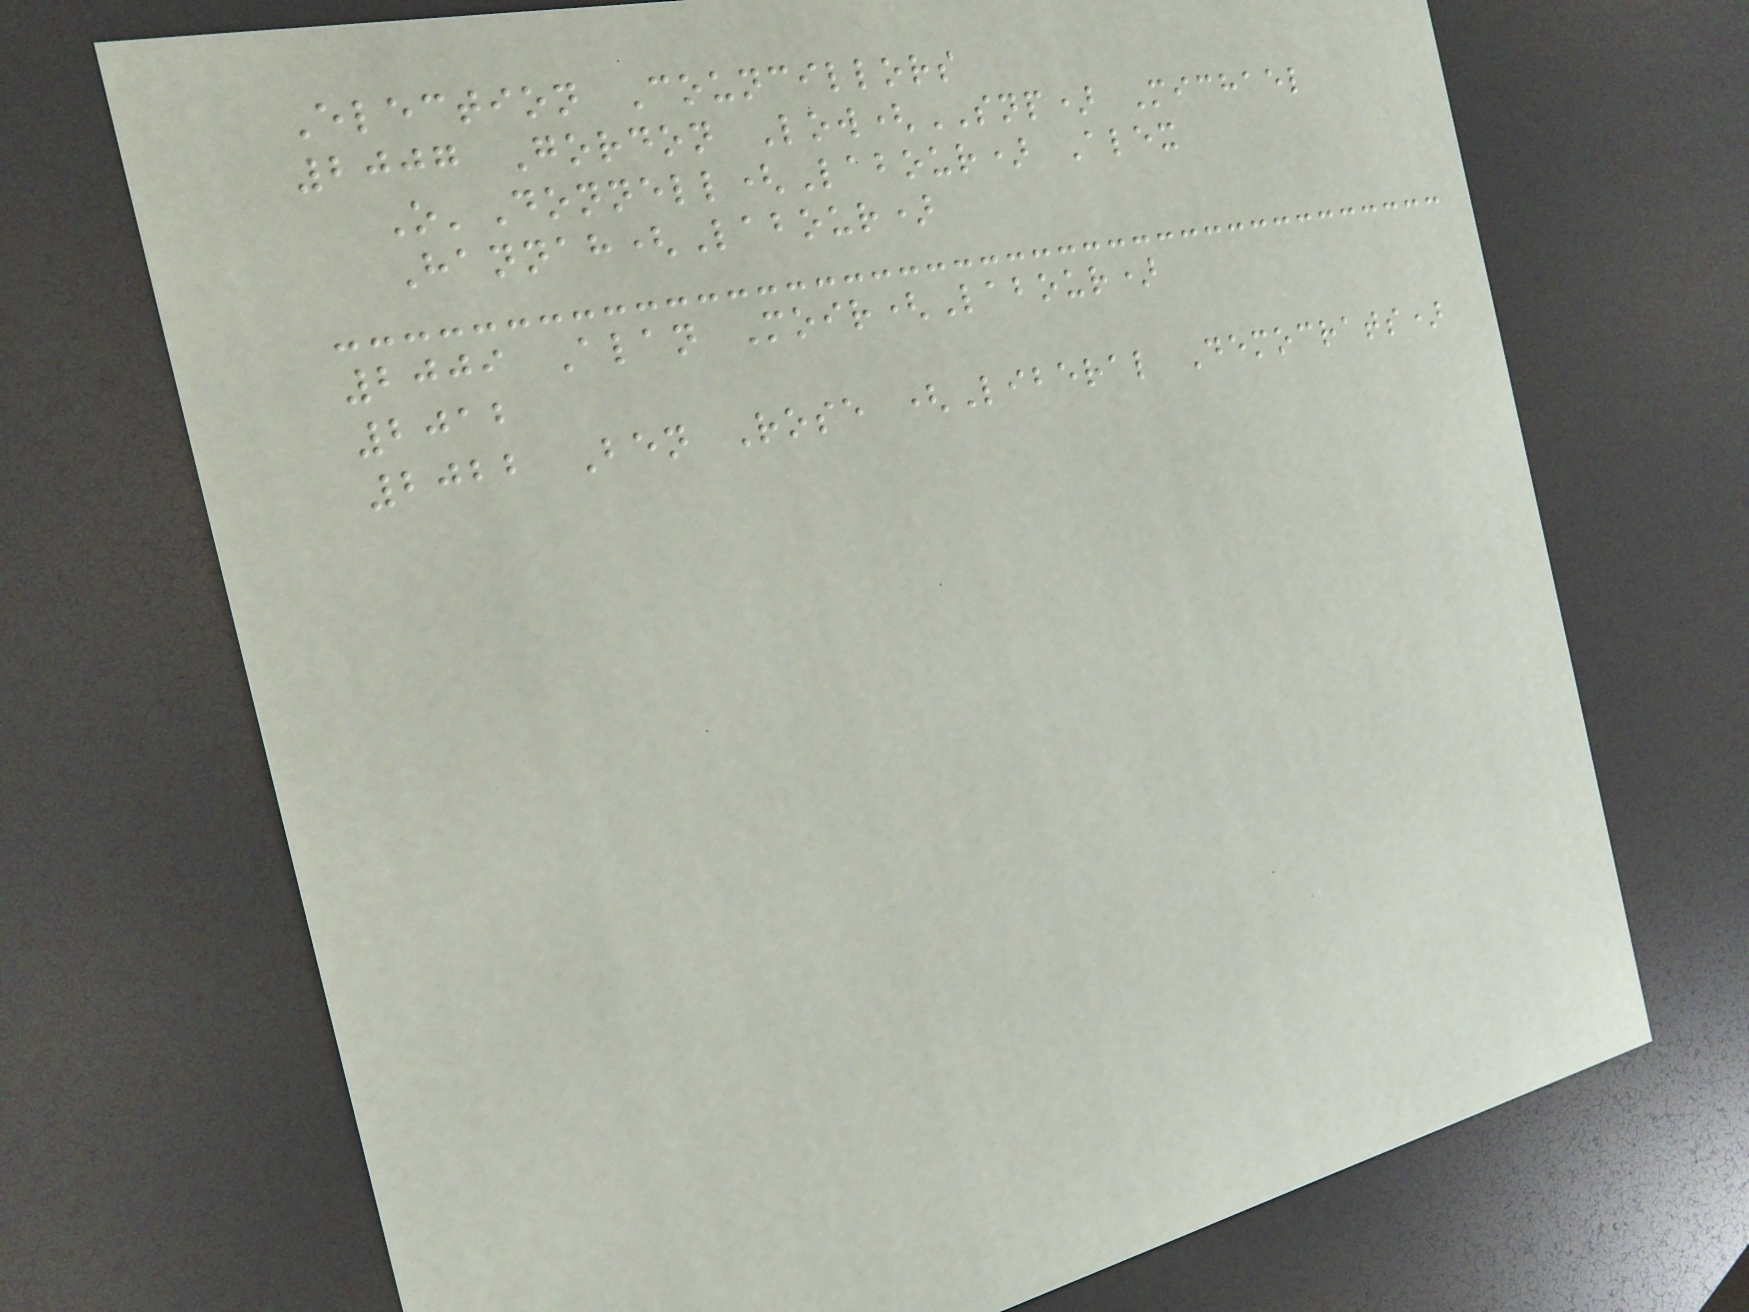Election Councillors
2007 Gordon Low(SNP) Michael
O'Donnell(Labour) Alex
Hannah(Labour)
2009 Alan Moir(Labour)
2012
2022 Ben Rose (Liberal Democrats)
